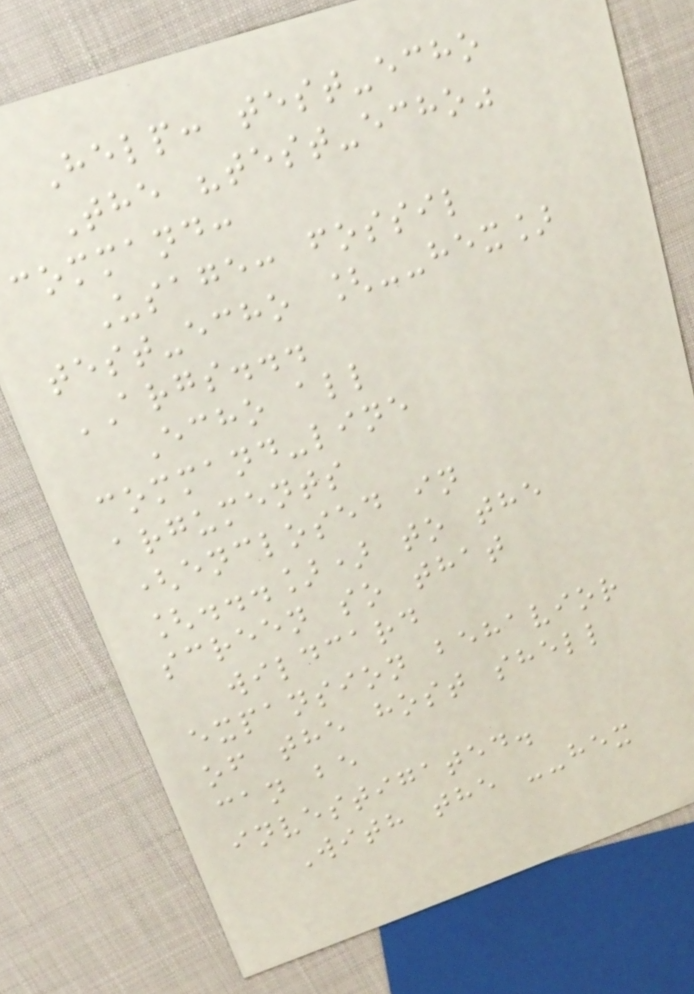Help: test-echo
The "test-echo"
command:
Usage: fossil
test-echo [--hex]
ARGS...
Echo all
command-line
arguments
(enclosed in
[...]) to the
screen so that
wildcard
expansion behavior
of the host shell
can be
investigated.
With the --hex
